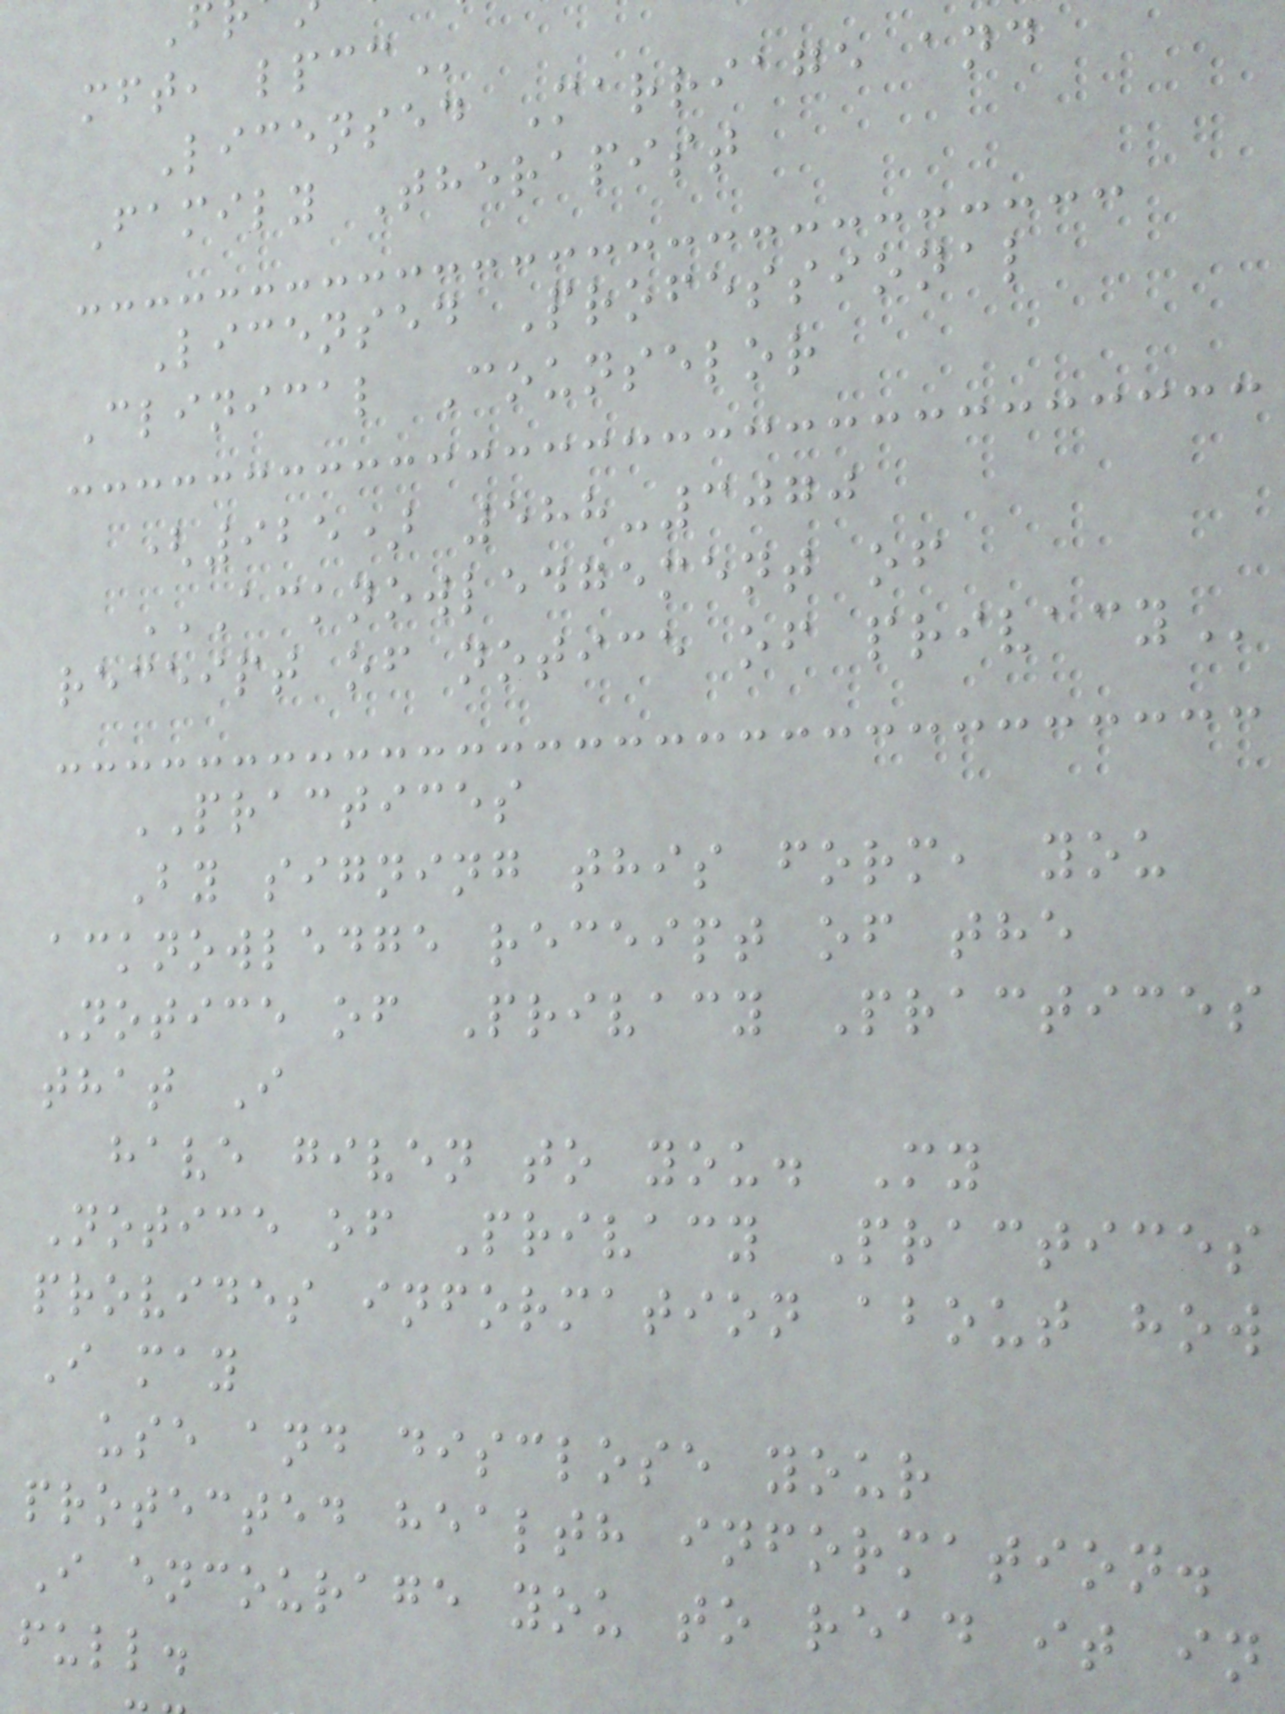mft,
Licensed Marriage and
Family Therapist
Licensed Professional
Clinical Counselor
(925) 588-3070
ACKNOWLEDGEMENT OF
receipt of notice of
PRACTICES
By signing this form, you
acknowledge receipt of the
Notice of Privacy Practices
that I
have given to you. My
Notice of Privacy Practices
provides information about how
I may
use and disclose your
protected health information.
I encourage you to read it in
full.
